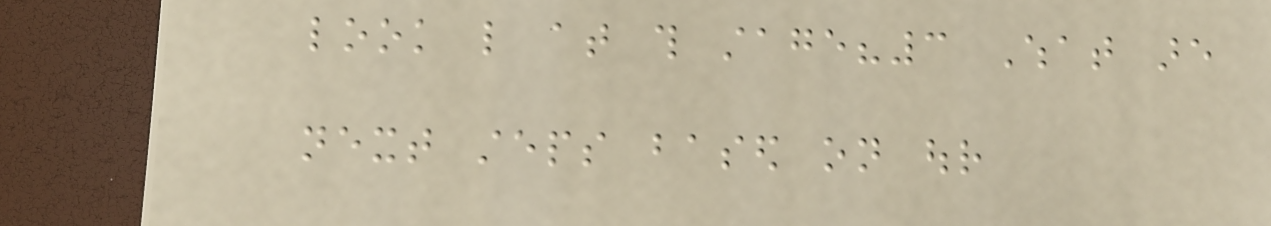look like at this stage?3 What are
next steps based on our
